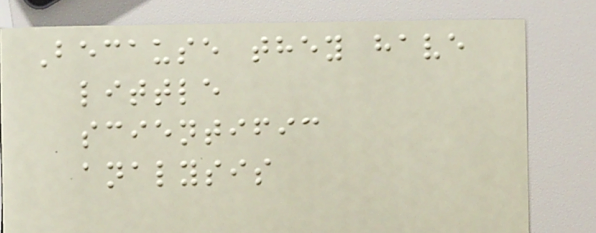Because they have
little
scientific
analysis
